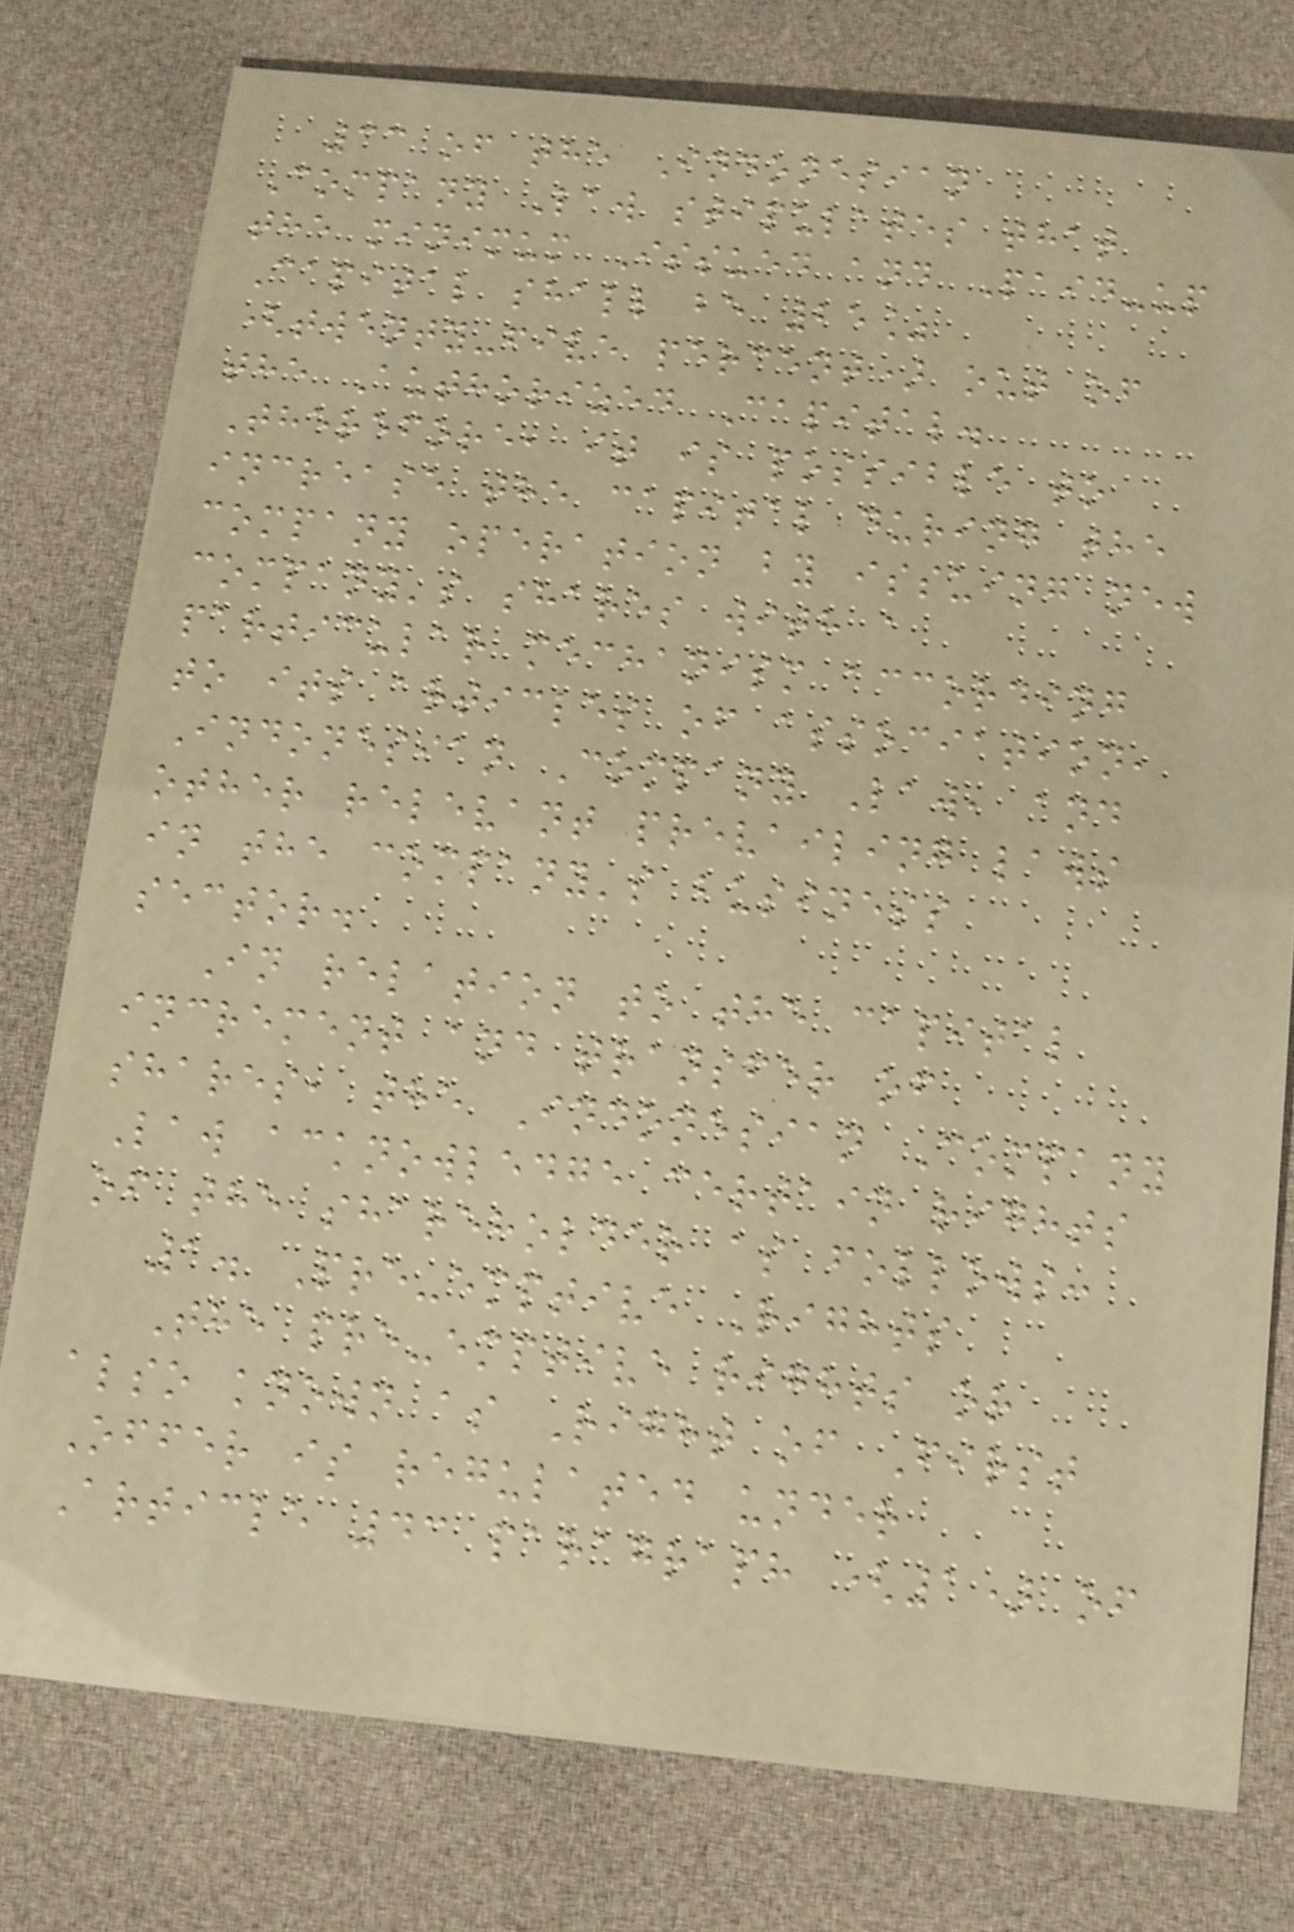33 of the Indonesian
Company Law stipulates that
the minimum Issued and Paid-up
Capital shall be 25%
(twenty-five percent) out of
the Authorized Capital.
Therefore, it is possible to
increase the capital during the
company operation by issuing new
company's shares with a
particular mechanism according
to its articles of association,
Indonesian Company Law, and
other relevant prevailing laws
in the company's business
sector.
In relation to the capital
increment and transfer of
shares, the Indonesian Company
Law acknowledge certain rights
of the shareholder as follows:
1. Pre-emptive Rights
The pre-emptive rights or
also known as Right of First
Offer is regulated under
Article 43 paragraph (1) of
